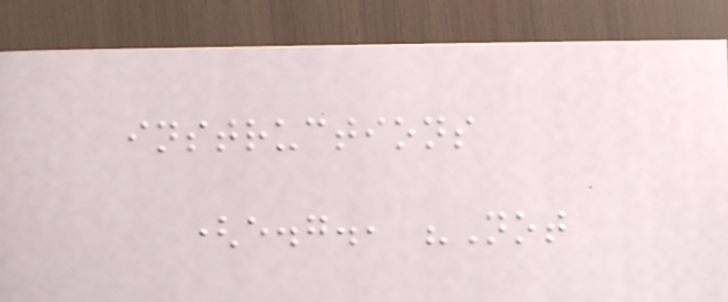instructions
(e.g., "Not
